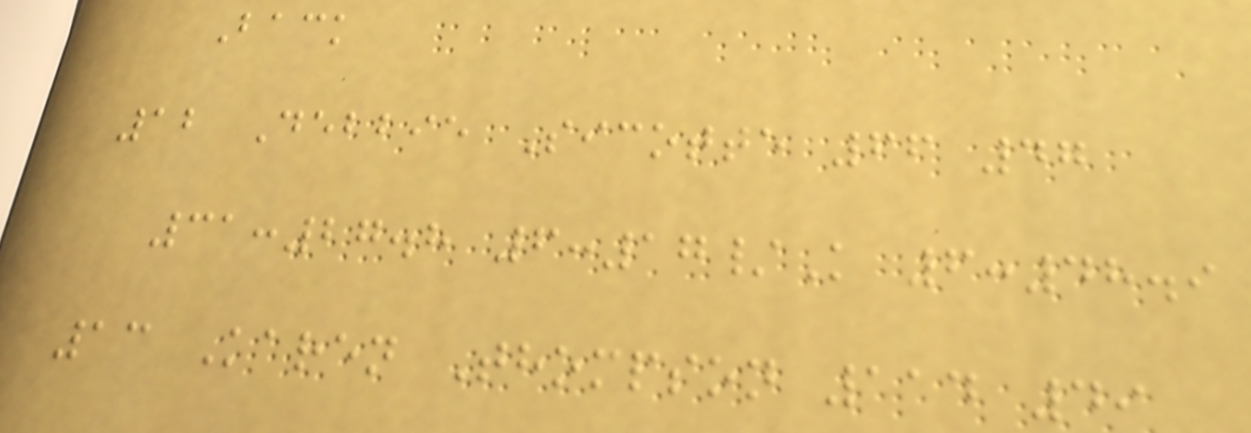Back
12 Debbie Sicotte 66 47
31:27.8 6:17/K 6:48.9
13 Karen Thompson 114 49
